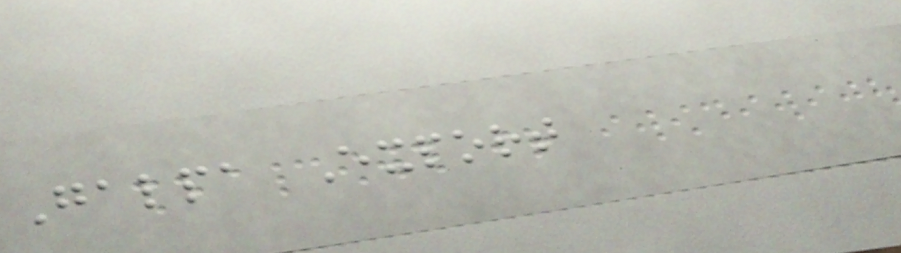Galpa Export
